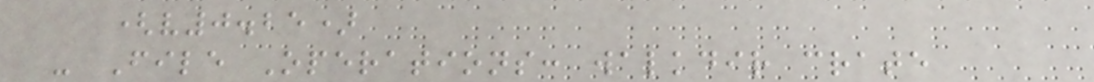(v0.25)
- File Operations: walkdir crate
